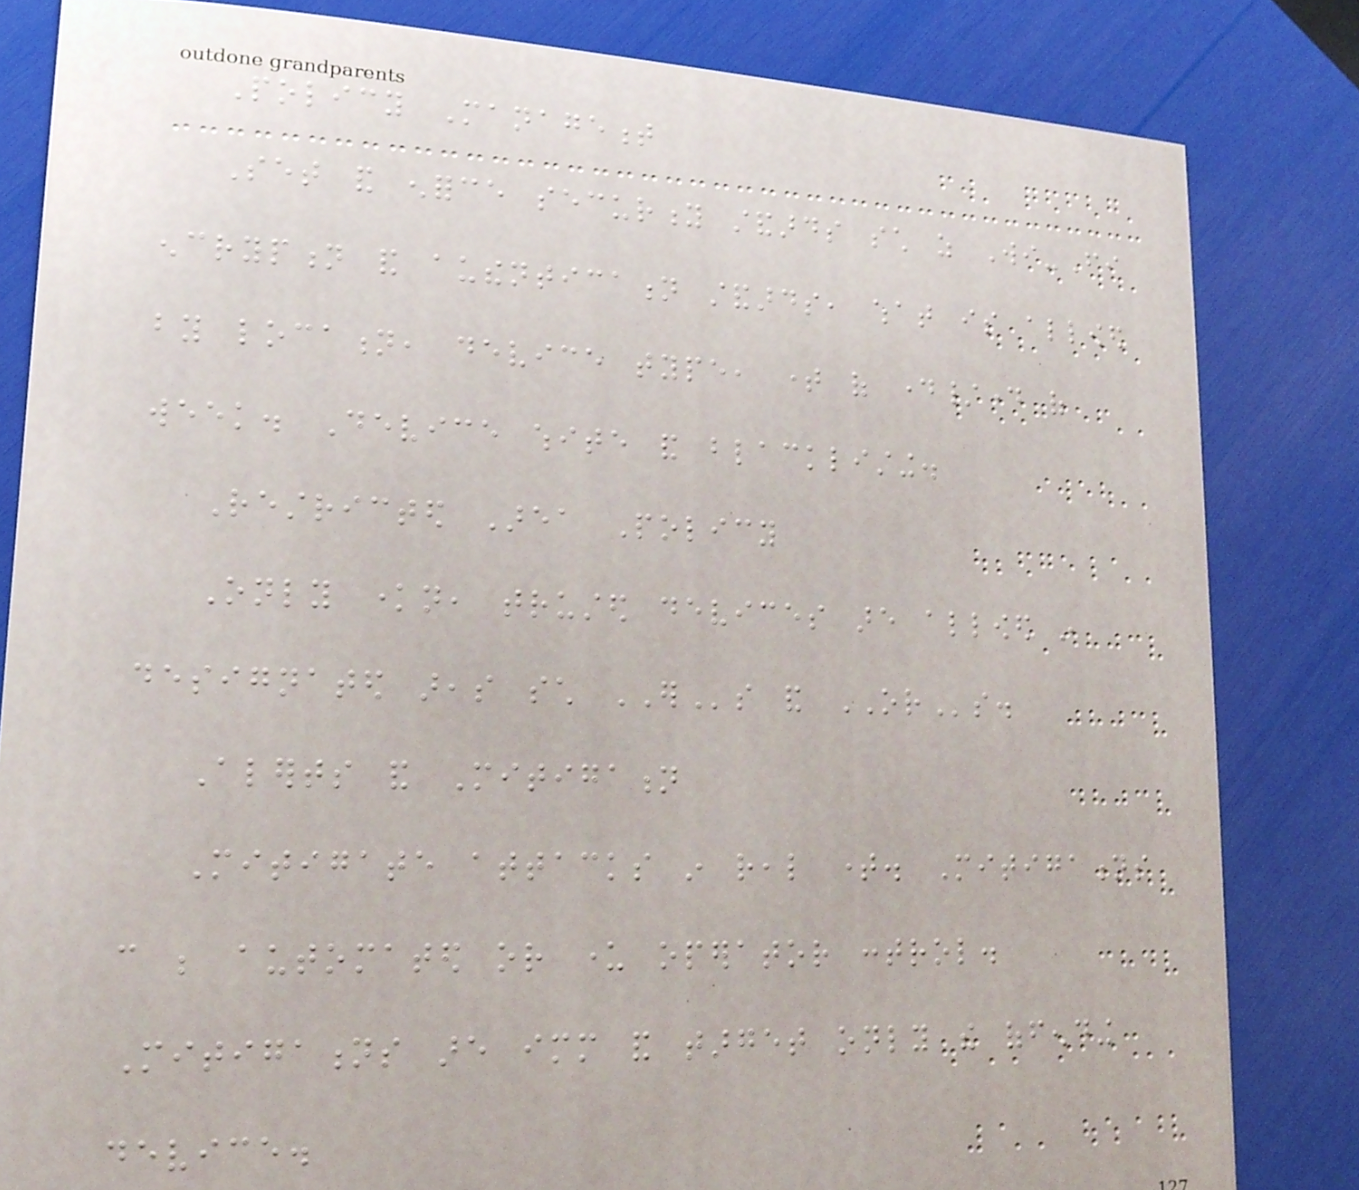Policy Management
Set and enforce security standards such as Wi-Fi
encryption and authentication standards, what is allowed
by location, device type, time of day/day of
week. Device white and blacklisting.
Restricted Area Policy
Only known, trusted devices are allowed in
designated areas such ERs and ORs.
Alerts and Mitigation
Mitigate attacks in real time. Mitigations
can be automated or under operator control.
Mitigations are immediate and target only the offending
device.
